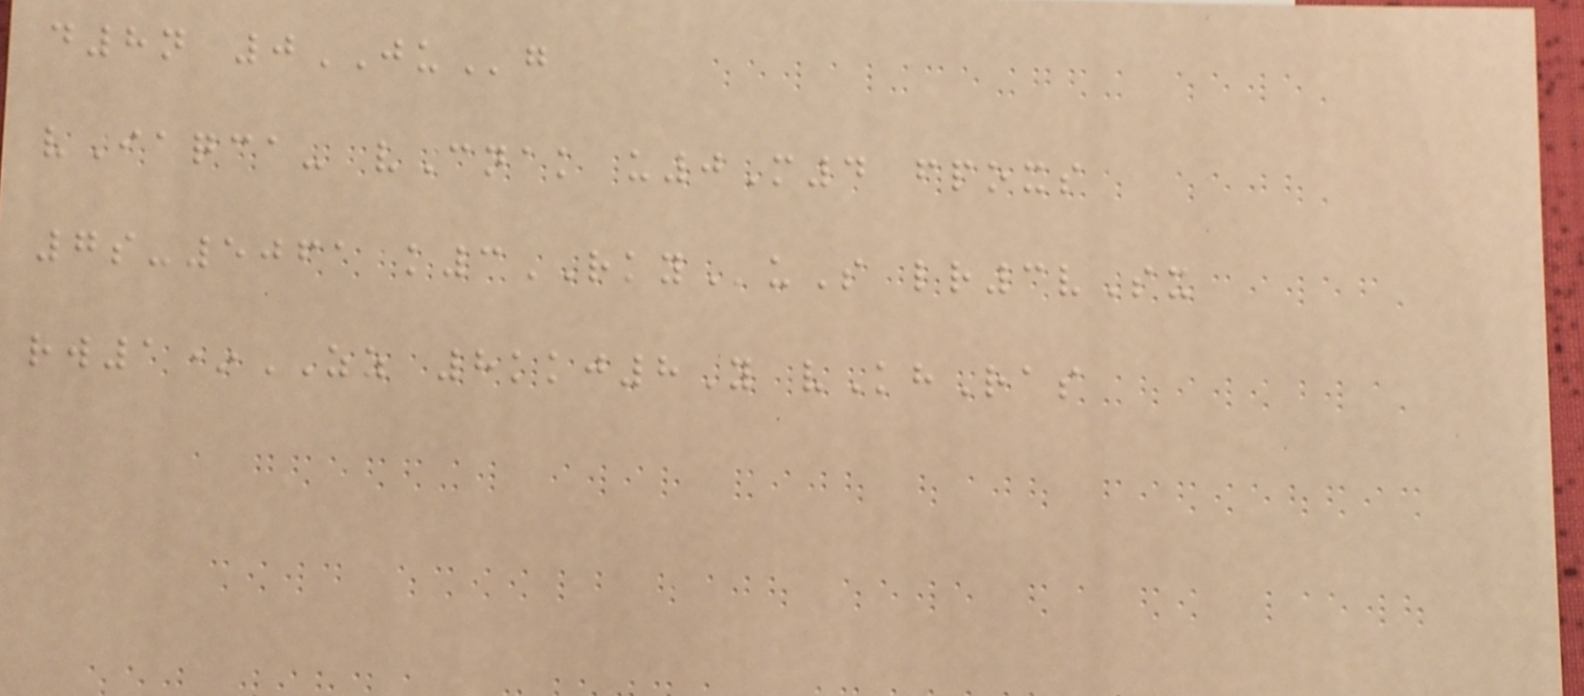d8n 0JUg
vIaqca- vCnak u0M4 fpoxs
7s-5061 k3RKYuS lr3vSx
rw1*ZZ 8kkj8Y vKhRas
